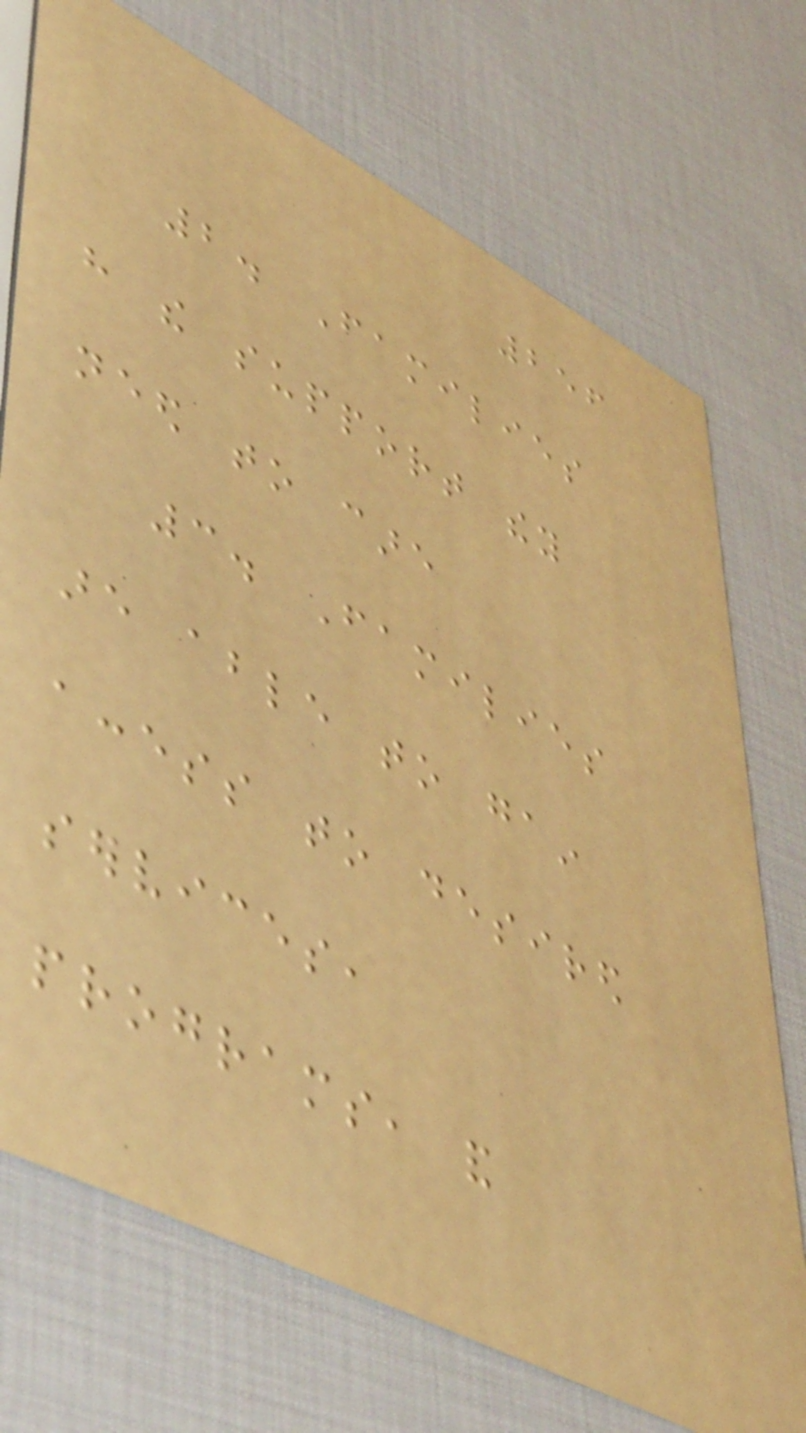256
2. Families
have the support they
need to care
3. Families
are able to gain
access to desired
services,
programs, and
